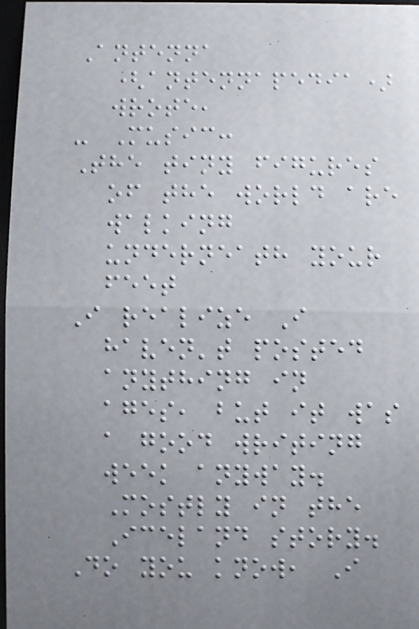Antenna
(antennapedia)
wrote,
- Music:
The tiny figures
of the world are
walking
underneath your
feet
I realize I
haven't posted
anything in
ages, but it was
a good writing
week anyway.
Mostly in the
Iceland story.
Do you know, I
